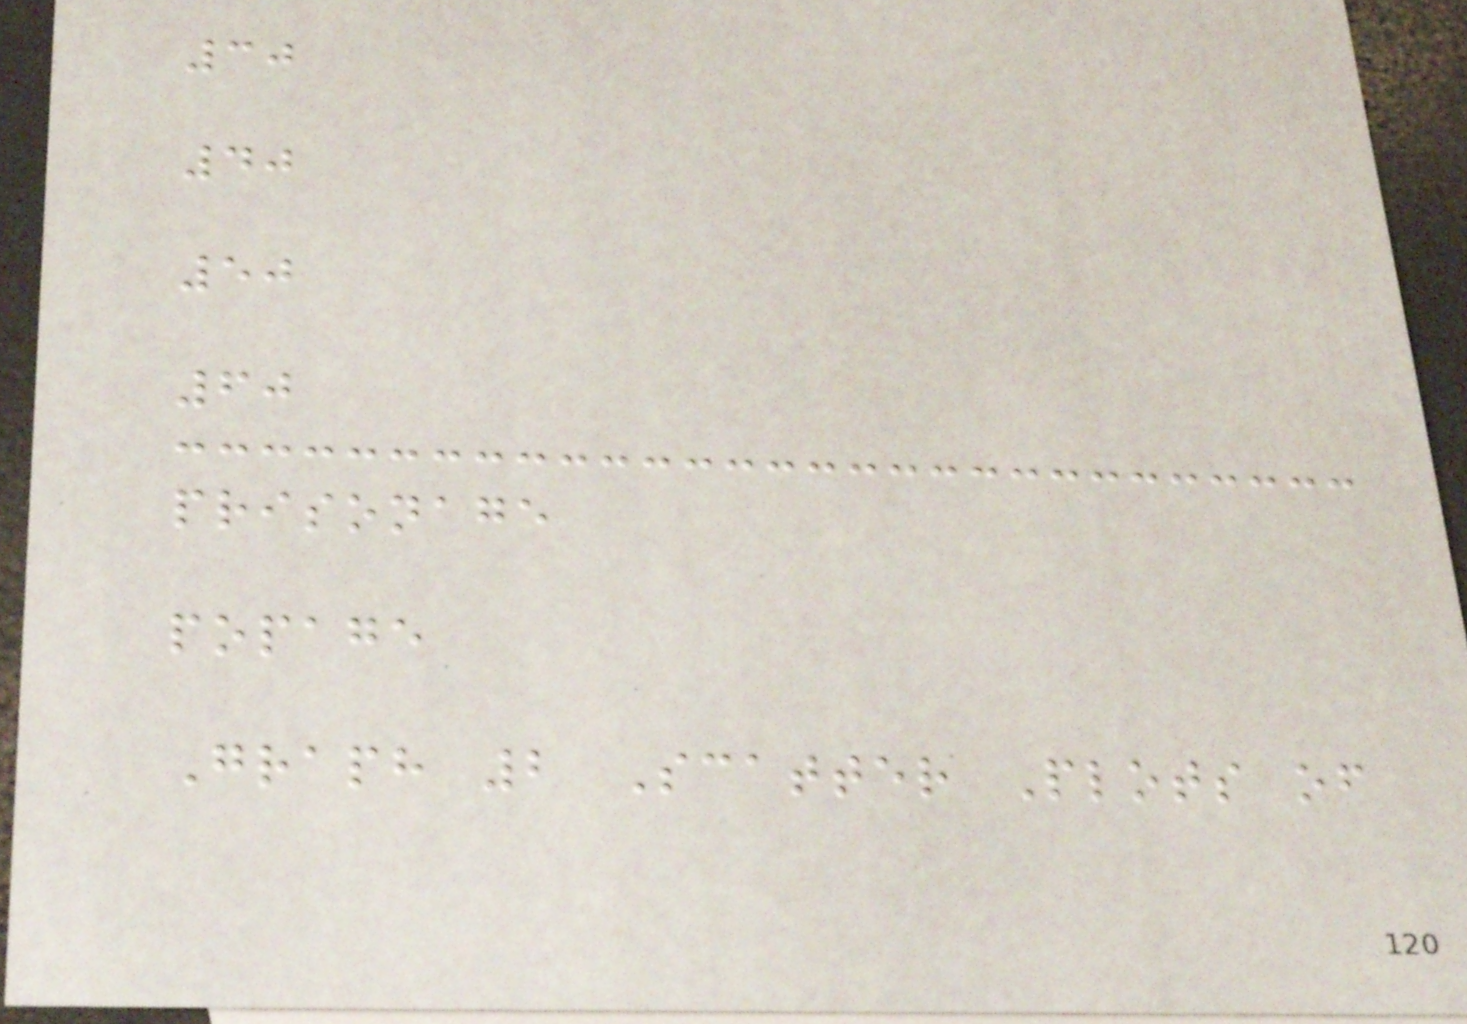30
40
50
60
prisonage
popage
Graph 2 Scatter Plots of
